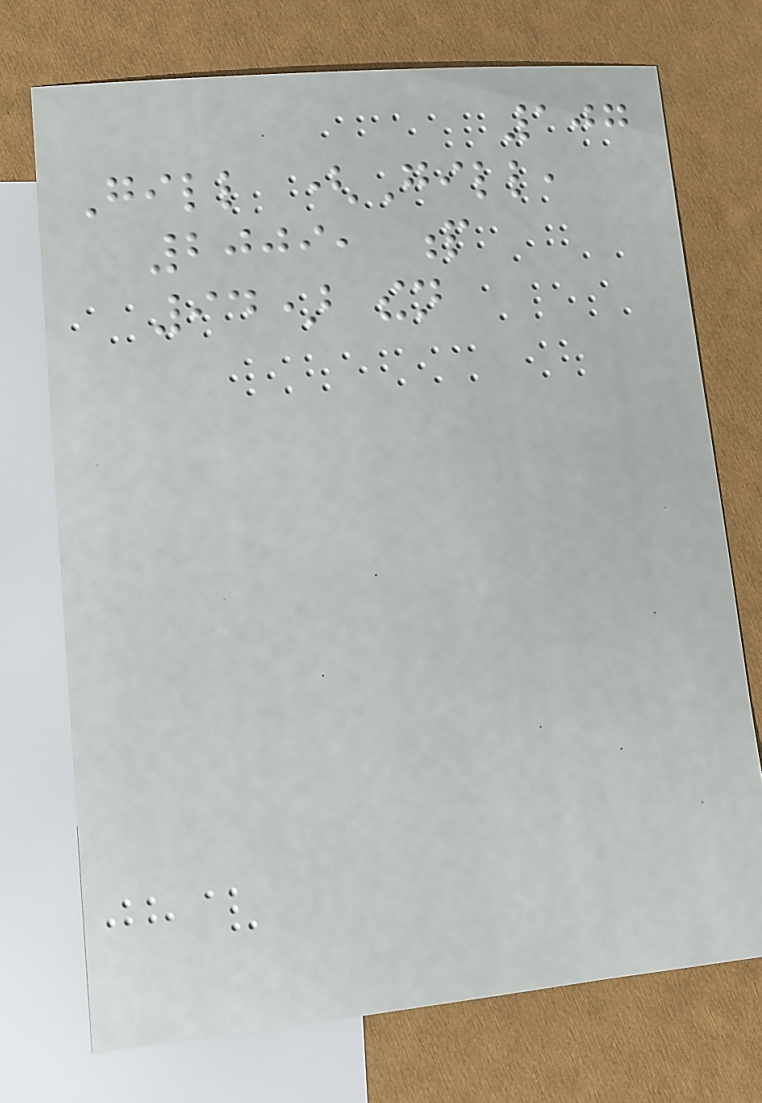107
Gill (Gill,
2009, p
94) then
